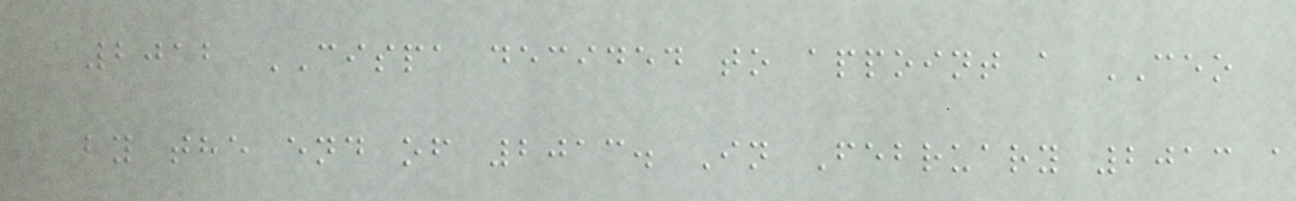2012 CISPA decided to appoint a CEO
by the end of 2013. In February 2013 a
